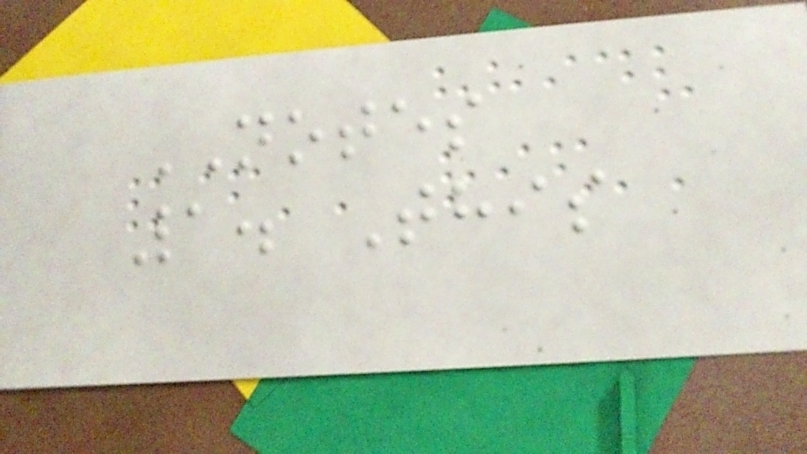NOTES
1. This
